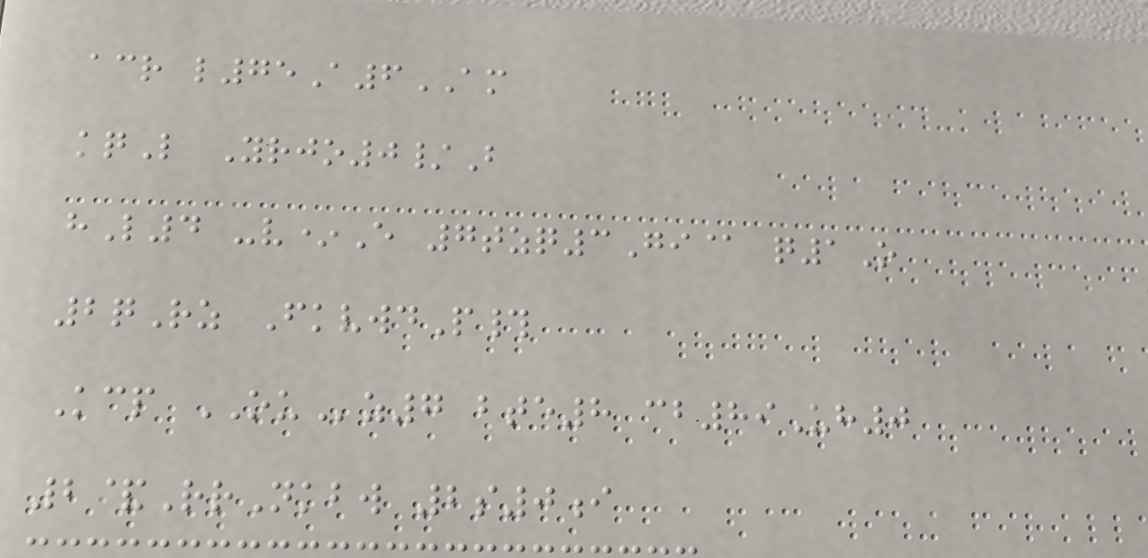acr l75A6AM
kqL Yrjo0/B
hL4 -v*E 7tzq3Gi@ q1O
2qRz FkvwdP#
Kcp OUz7 bte8 cb89Uh0
2&RrNkbw 2s0i
